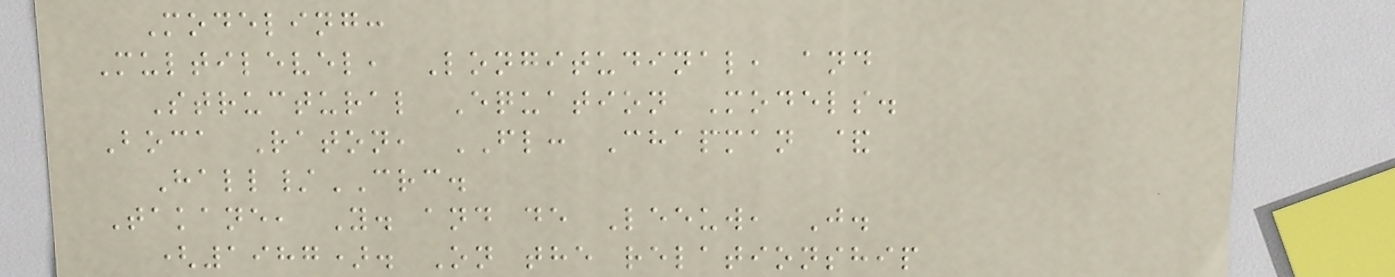Modeling:
Multilevel, Longitudinal, and
Structural Equation Models.
Boca Raton, FL: Chapman &
Hall/CRC.
Takane, Y. and de Leeuw, J.
(1987). On the relationship
